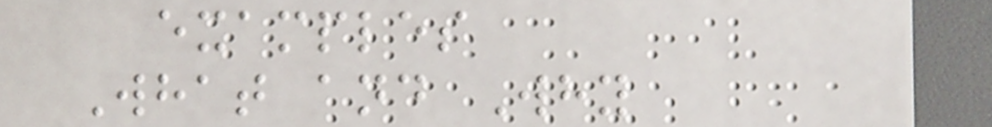examples
What and Why
